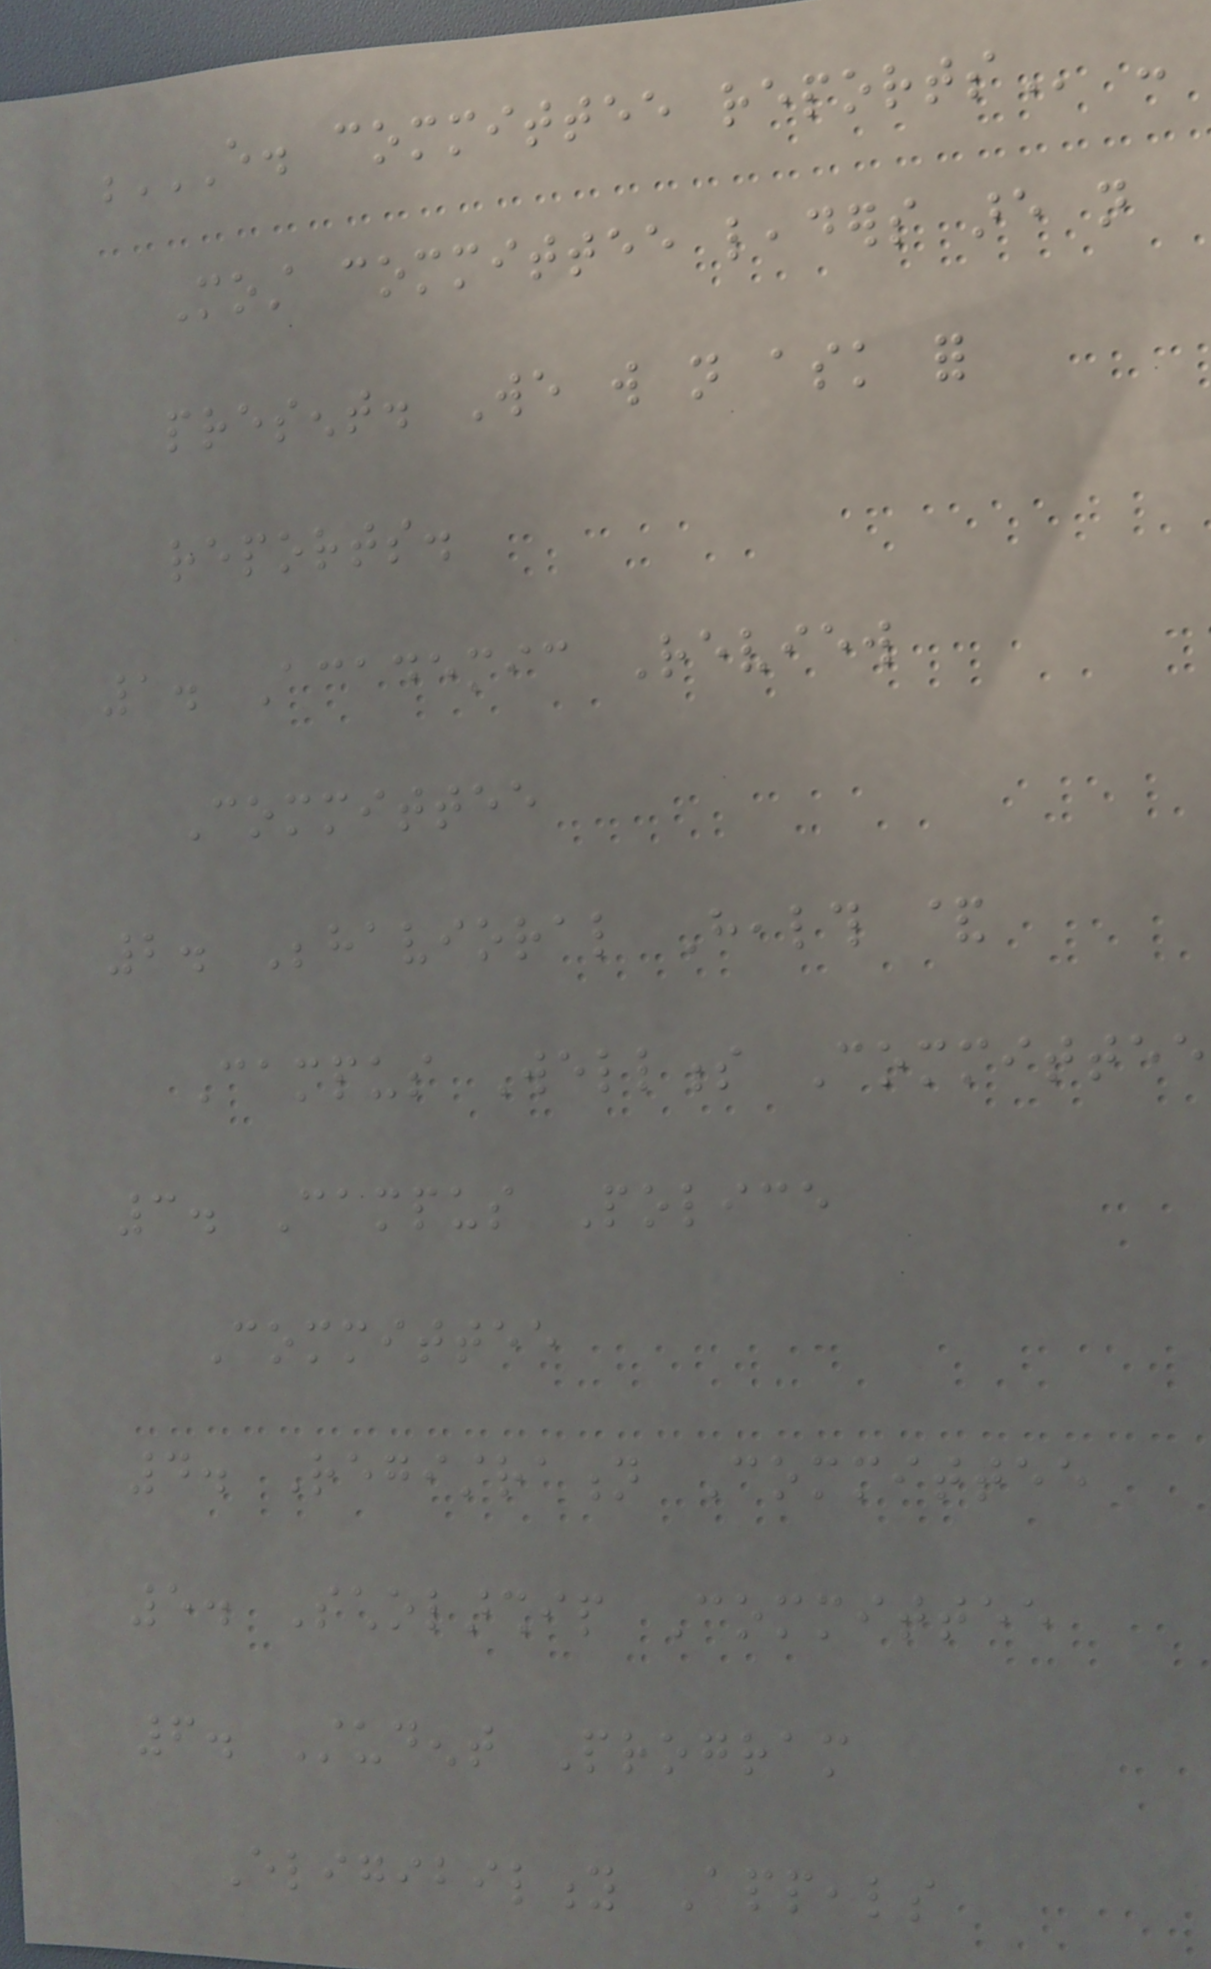E. COMMITTEE REPORTS -
Most committee leaders are not
present. We will not ask for
reports.
1. Academic Review
Committee
2. Behavioral Health &
Campus Wellness Committee
3. Campus Police
Committee
4. Registration Committee
5. Scholarship Committee
6. Student Program
Eligibility Appeals
